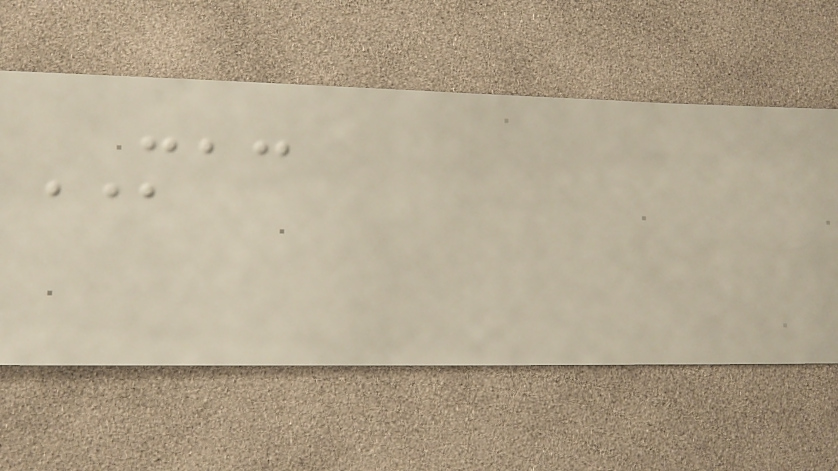MAC
